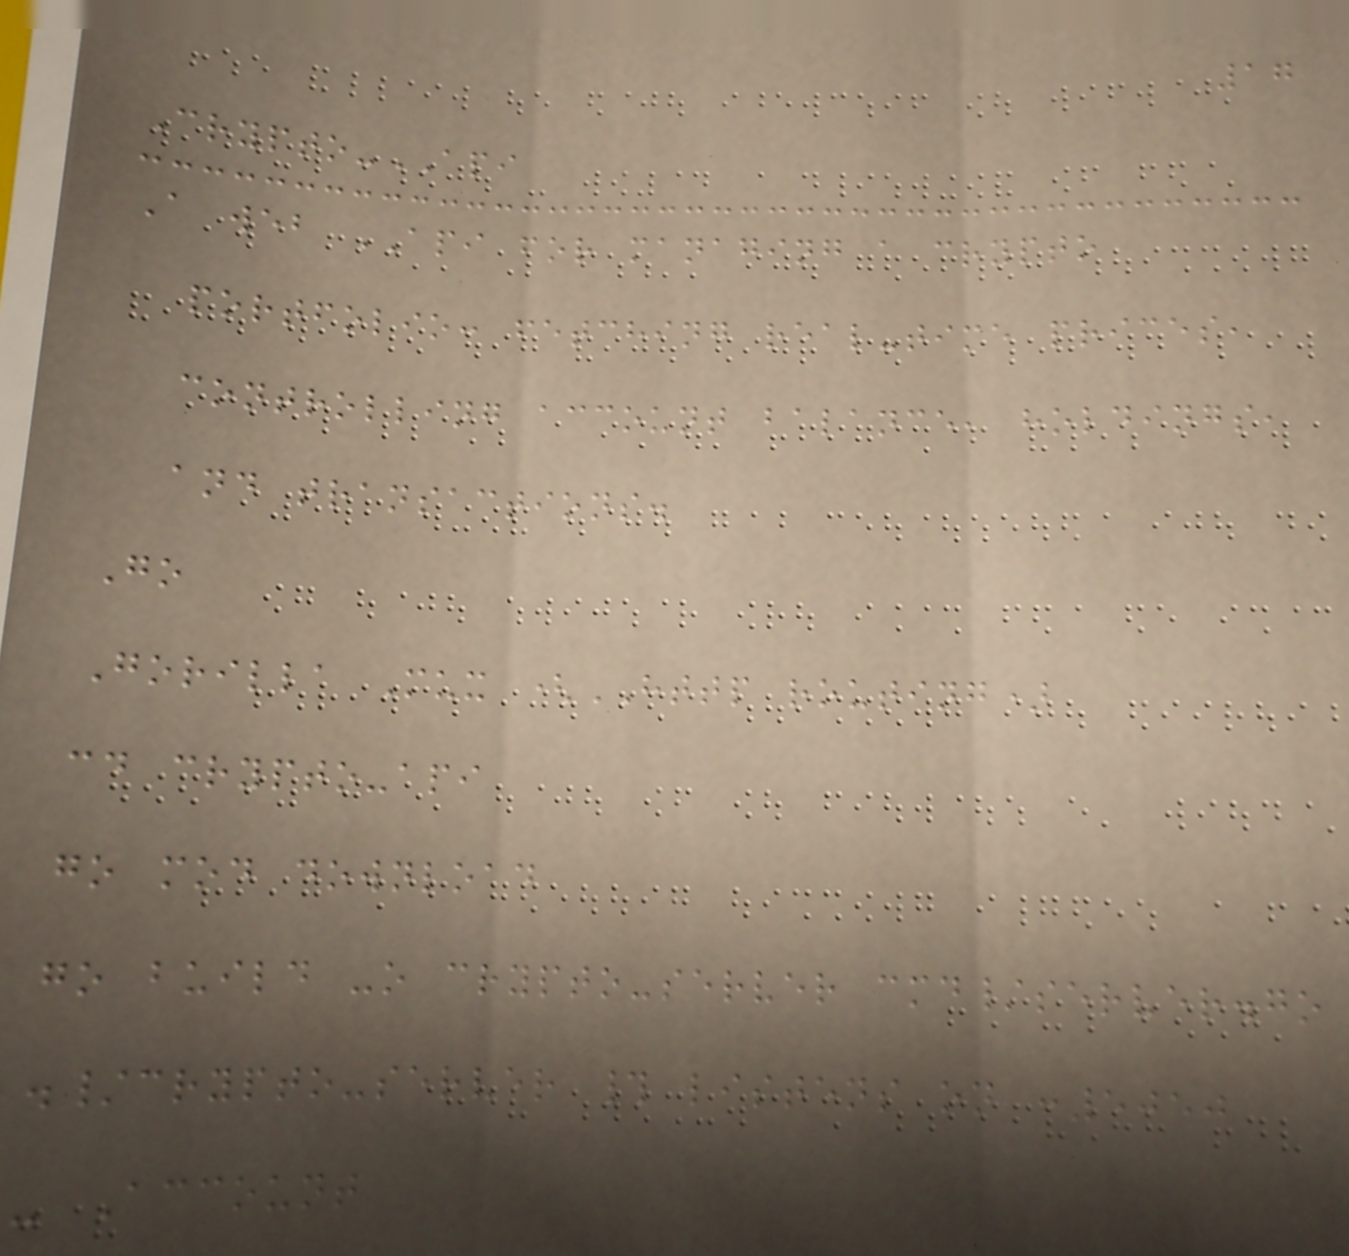17
Crypto-API
A web API for managing a crypto
portfolio: fetching real-time prices,
controlling account balance, holdings,
and transactions.
Go
Gorilla Mux (HTTP routing)
cd crypto-api
go mod download
go build -o crypto-server cmd/server.go
./crypto-server # listens on :5050
- Account
